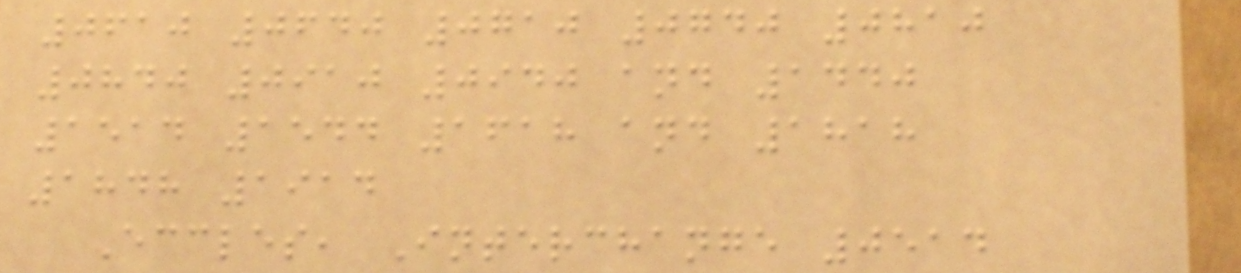0610 0640 0710 0740 0810
0840 0910 0940 and 1440
1514 1544 1618 and 1818
1848 1914
Eccles, Interchange 0514
